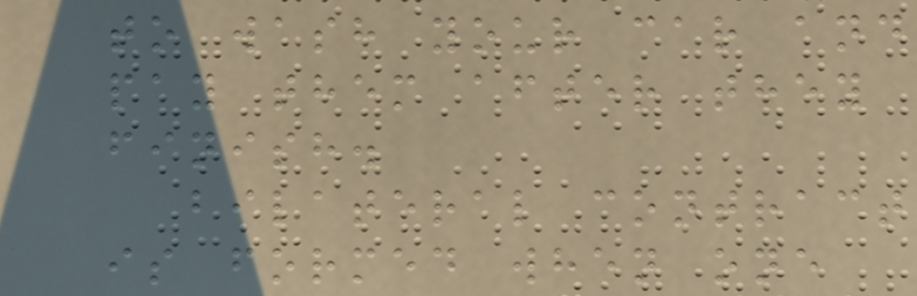to wash your car and
pay them after they
finish.
bilateral contract
is formed when one
